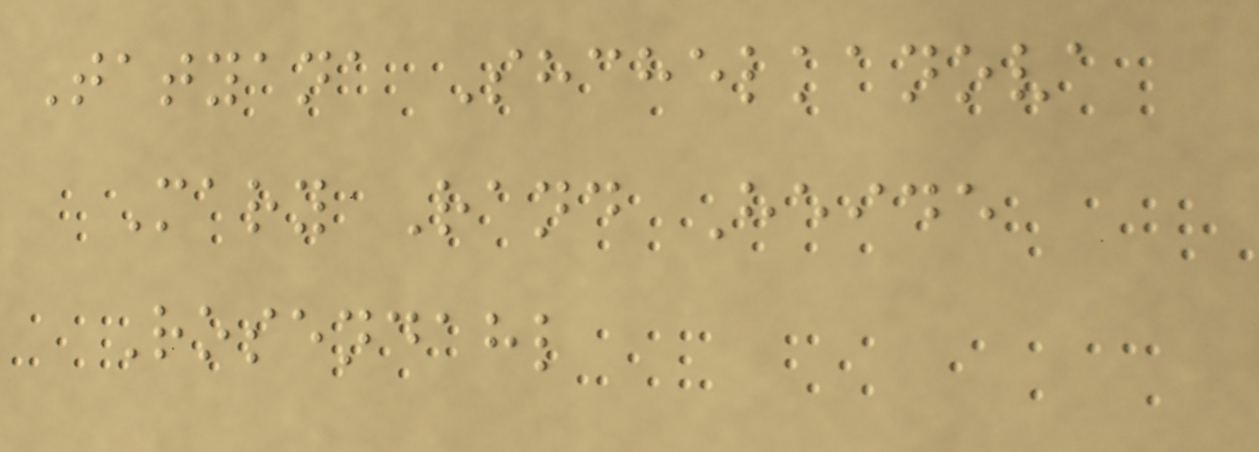Tatyana Shchelkanova
Mary Rand Heide
Rosendahl
